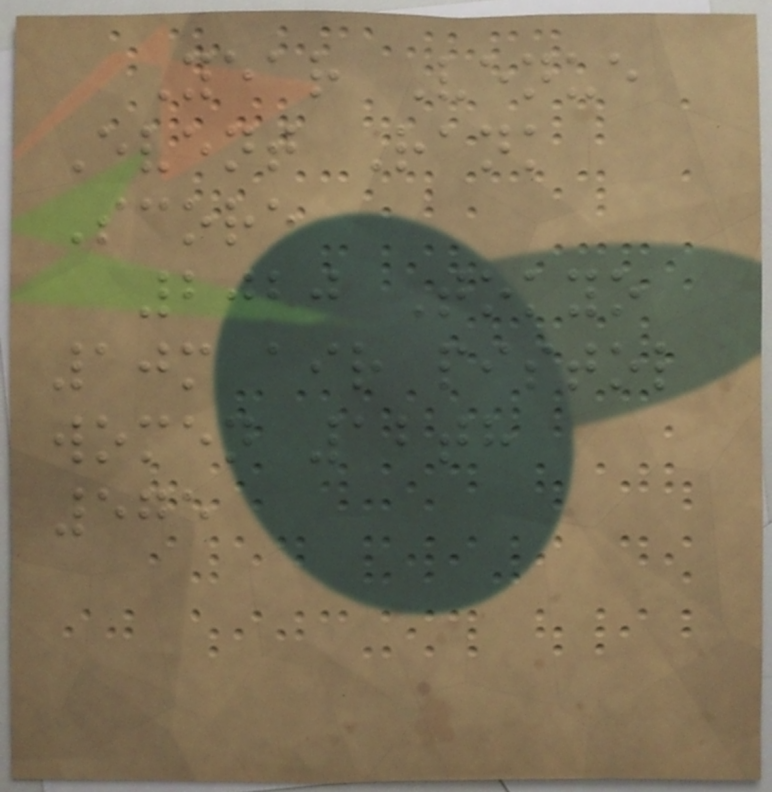Year Venue
Event Rank
Score
2020 Tokyo
10m air pistol
women 12th
575
